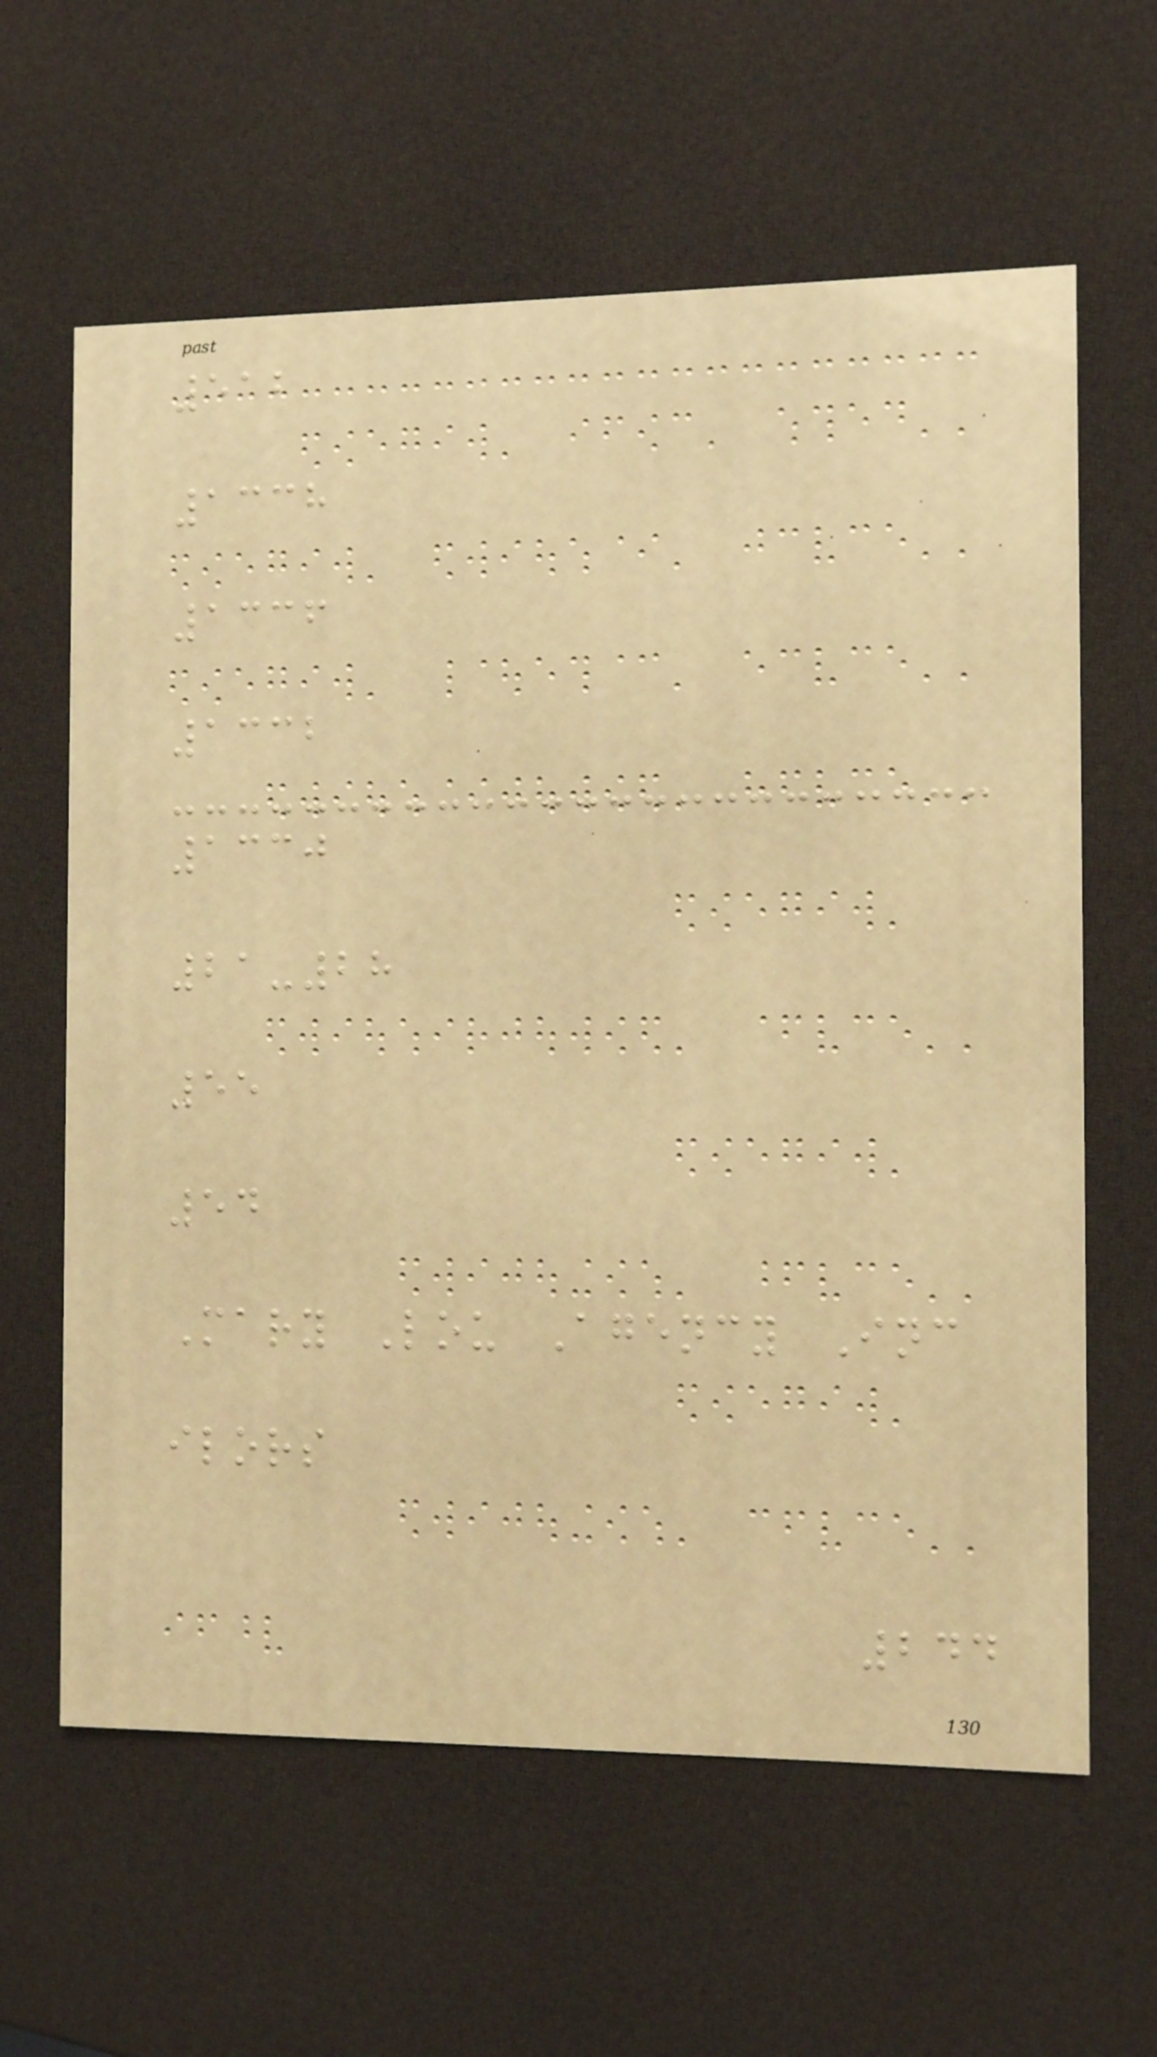512
1338
1336
1332
1330
21-28
55
54
Mary Lou Agency Inc
ilors
244
